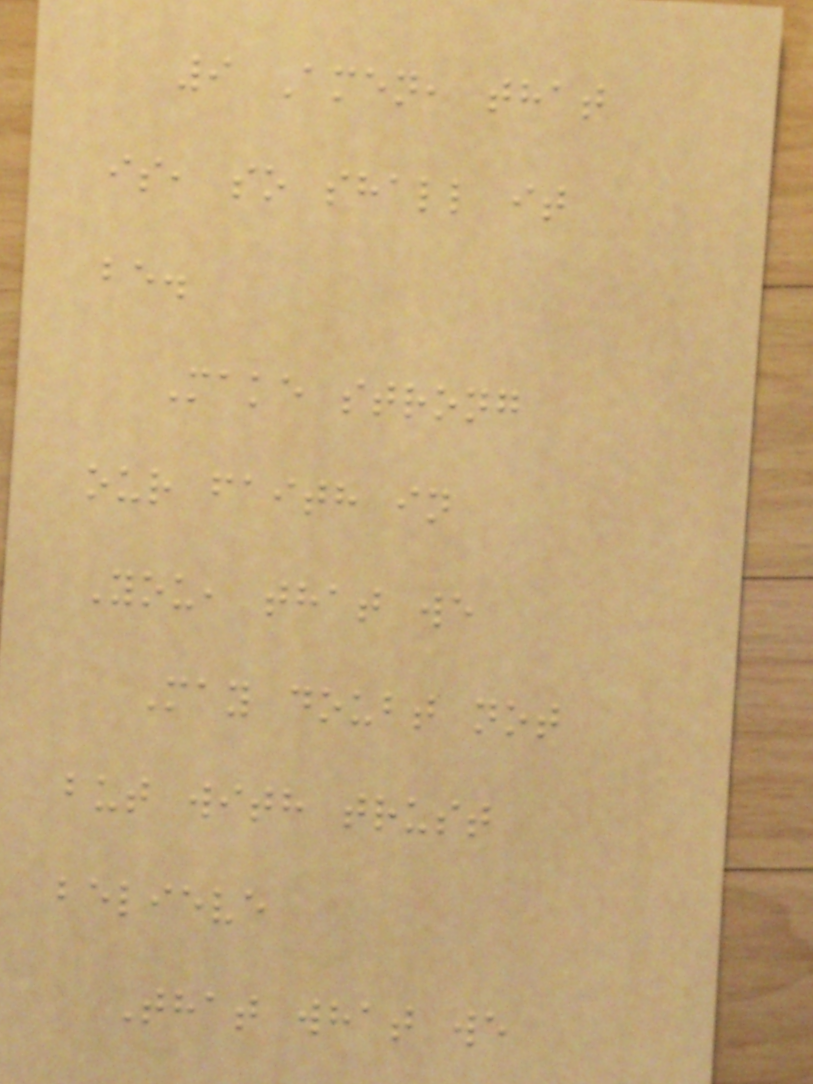9 Amen, that
is, so shall it
be.
Make strong
our faith in
You, that we
May doubt not
but with trust
believe
That what we
